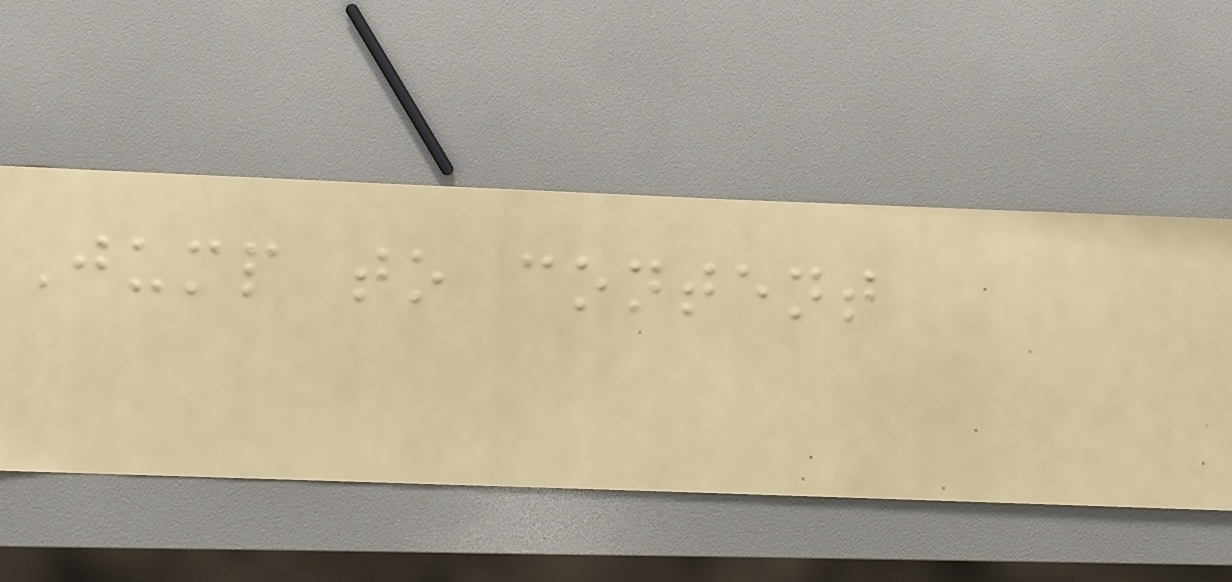Jump to content
